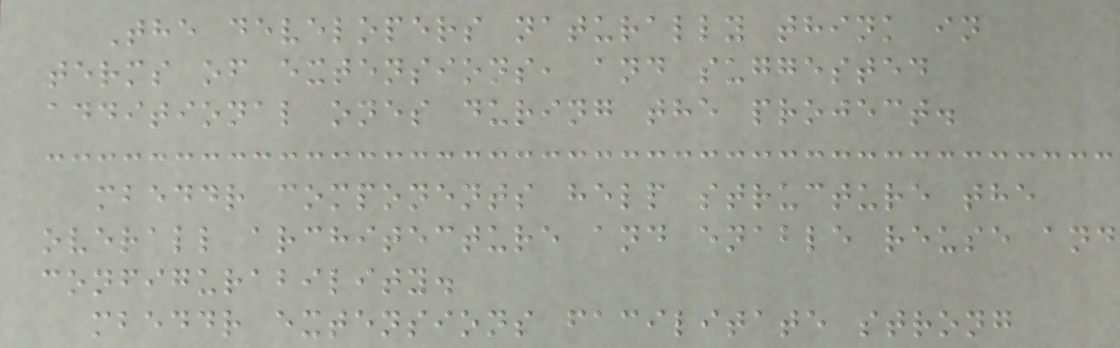The developers naturally think in
terms of extensions, and suggested
additional ones during the project.
mbeddr components help structure the
overall architecture and enable reuse and
configurability.
mbeddr extensions facilitate strong
